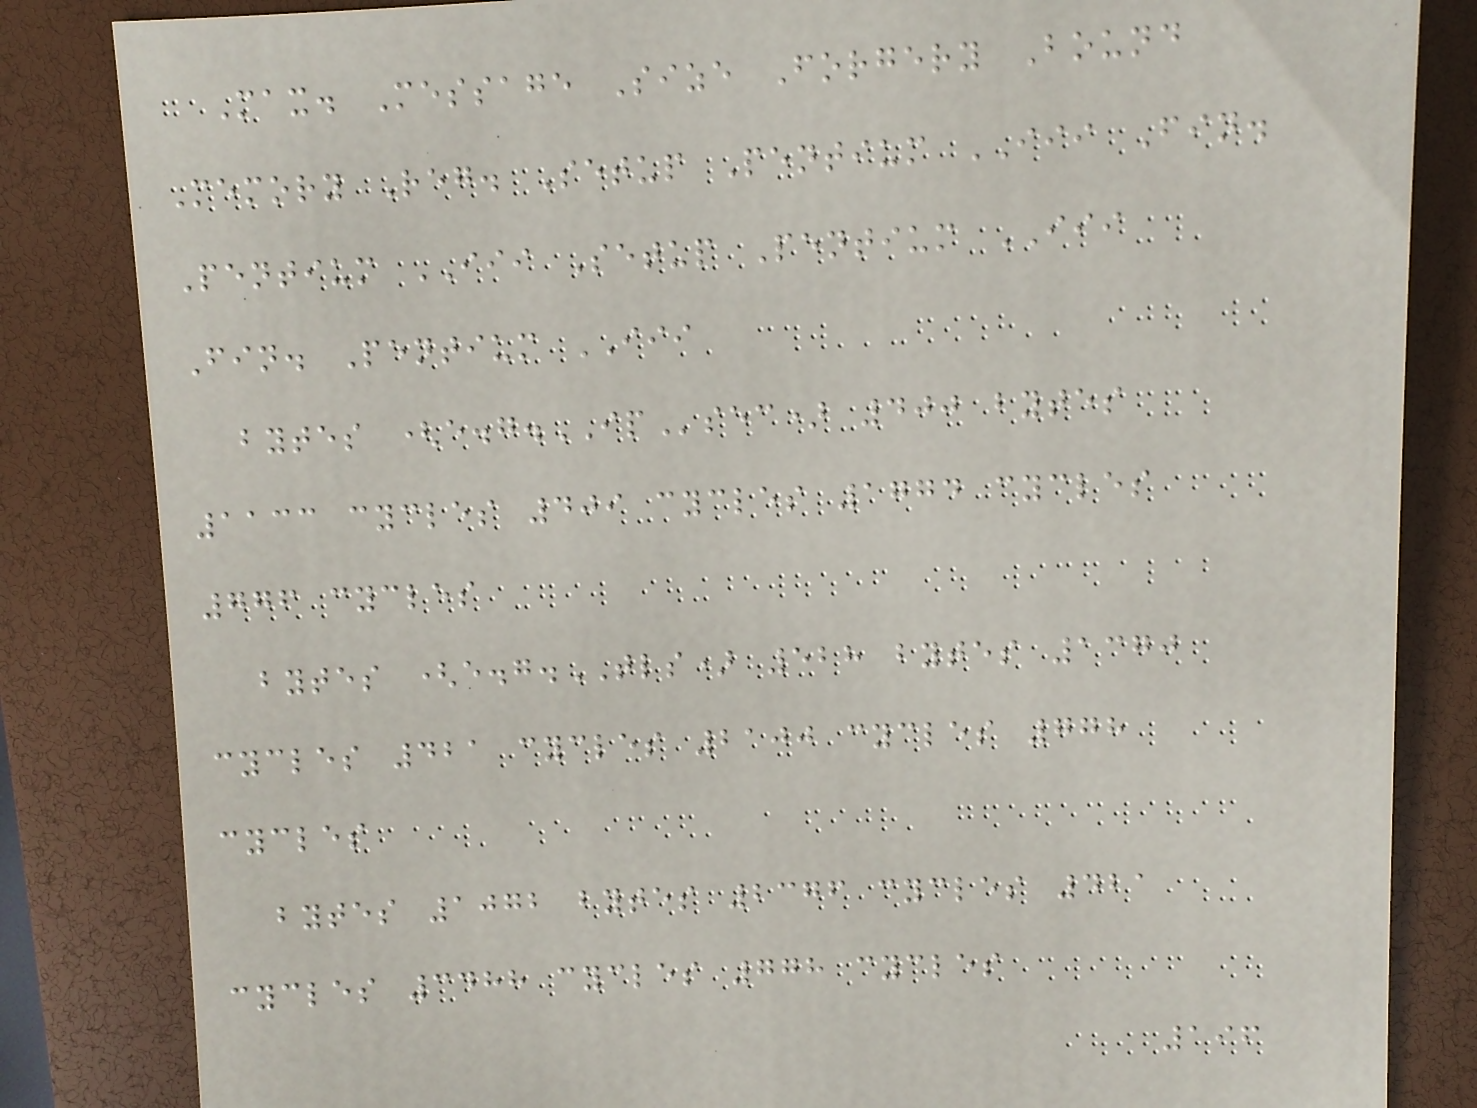Max. Message Size Forgery Bound
Memory Reg. Setup Pentium III Fin.
Pentium III Setup Pentium III
Fin. Pentium III
bytes (e.g.IPsec) 400 bytes
1133 cycles 409 cycles 1774 cycles
776 cycles
bytes (e.g.TLS) 528 bytes 1370
cycles 421 cycles 2100 cycles 778
cycles
bytes 1072 bytes 2376 cycles 421
cycles 3488 cycles 778 cycles
196
